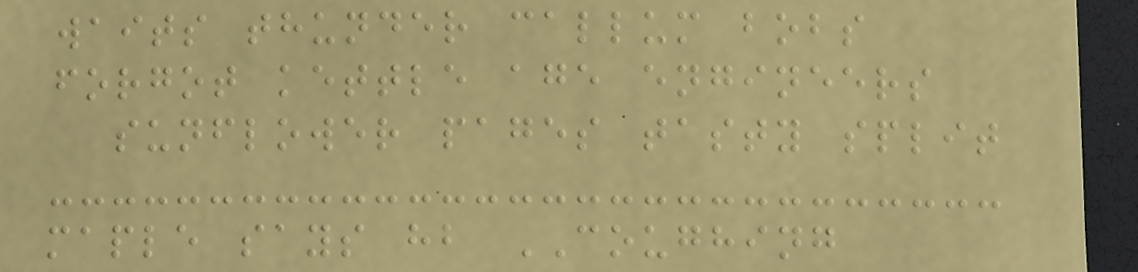waits thunder callum bobs
forgot kettle age engineers
sunflower pages tasty split
maple says hb COUGHING
